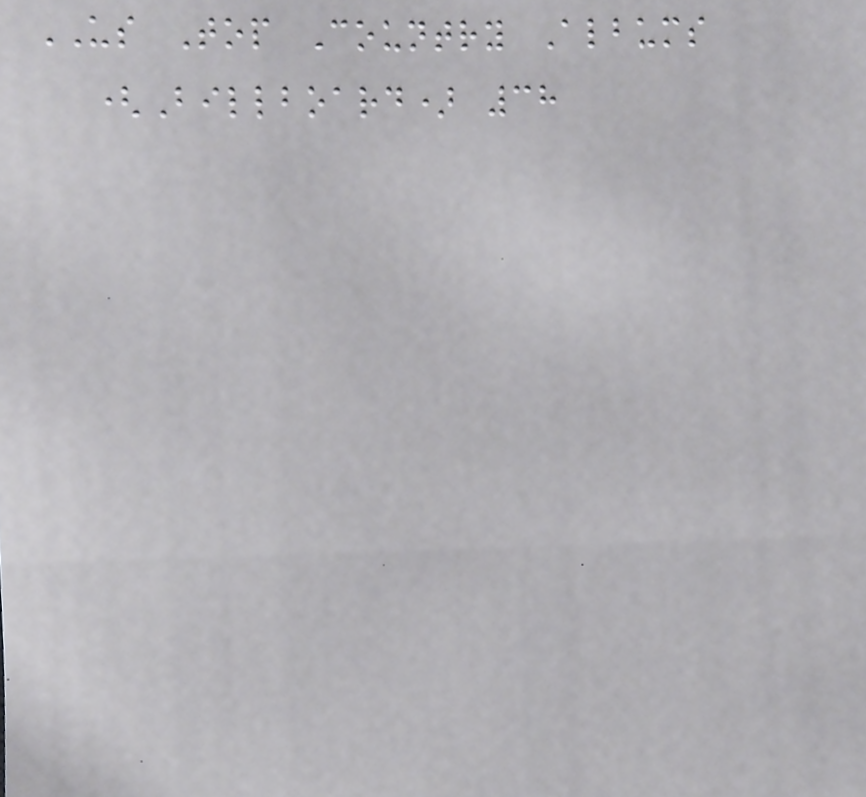US Top Country Albums
(Billboard) 38
